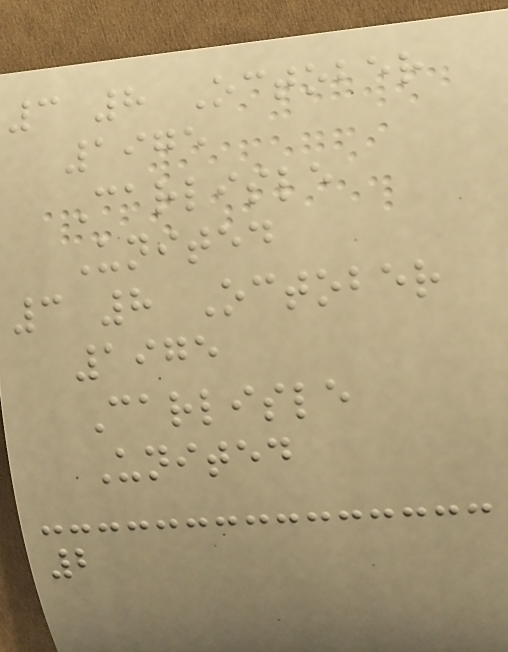3 8 October
1975
Carlisle
United
3 8 October
1975
Carlisle
United
2
